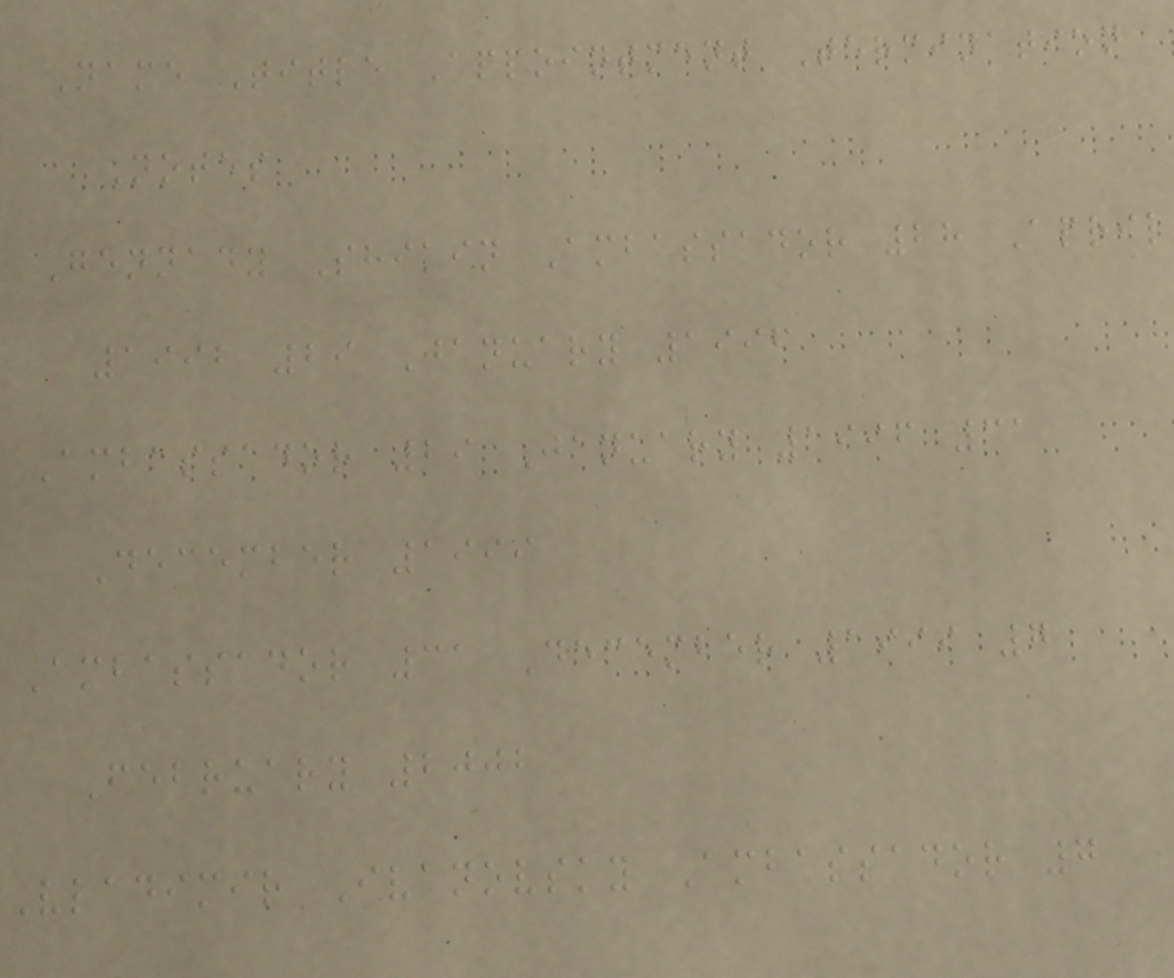Name Title Appointment Termination
Notes
Gennady Shikin Ambassador 28 April
1992 29 January 1996
Ambassador 29 January 1996 31
December 1999
Ambassador 31 December 1999 7
February 2002
Vladimir Ivanovsky Ambassador 7
